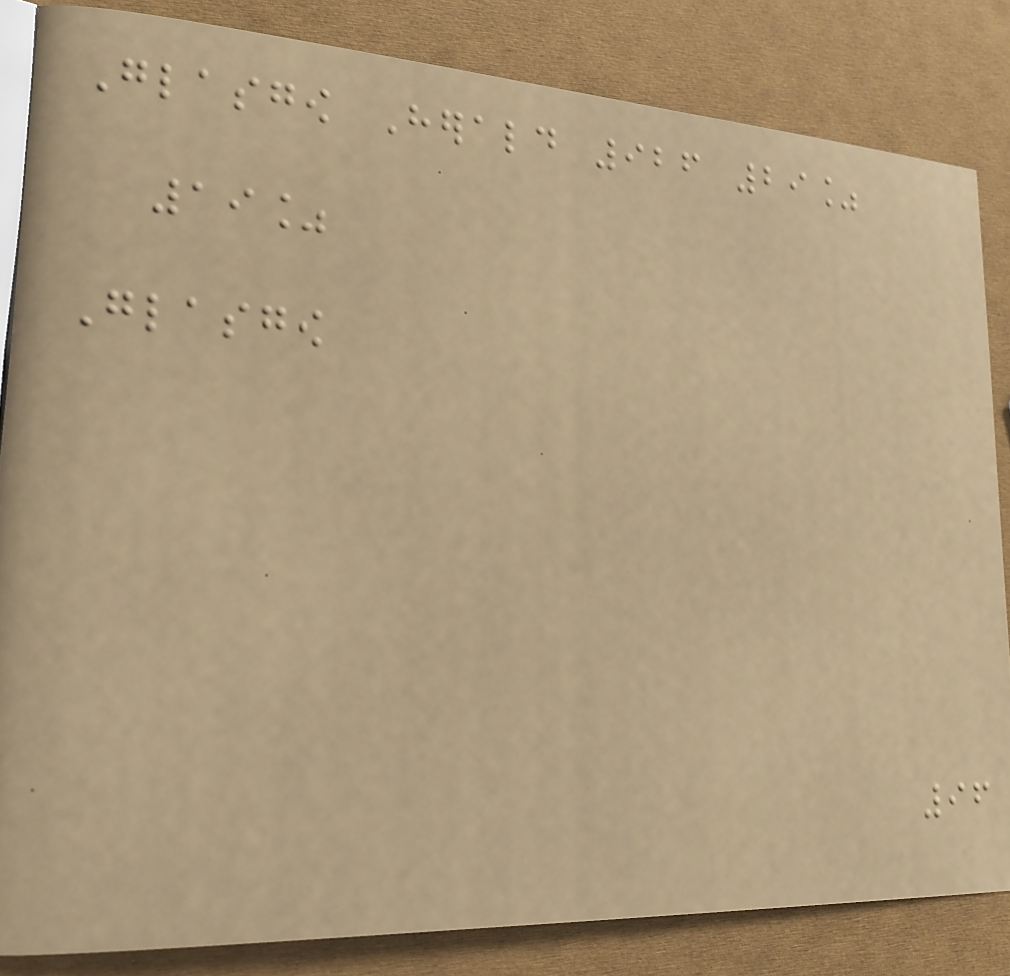Glasgow Herald 926 29%
19%
Glasgow
96
